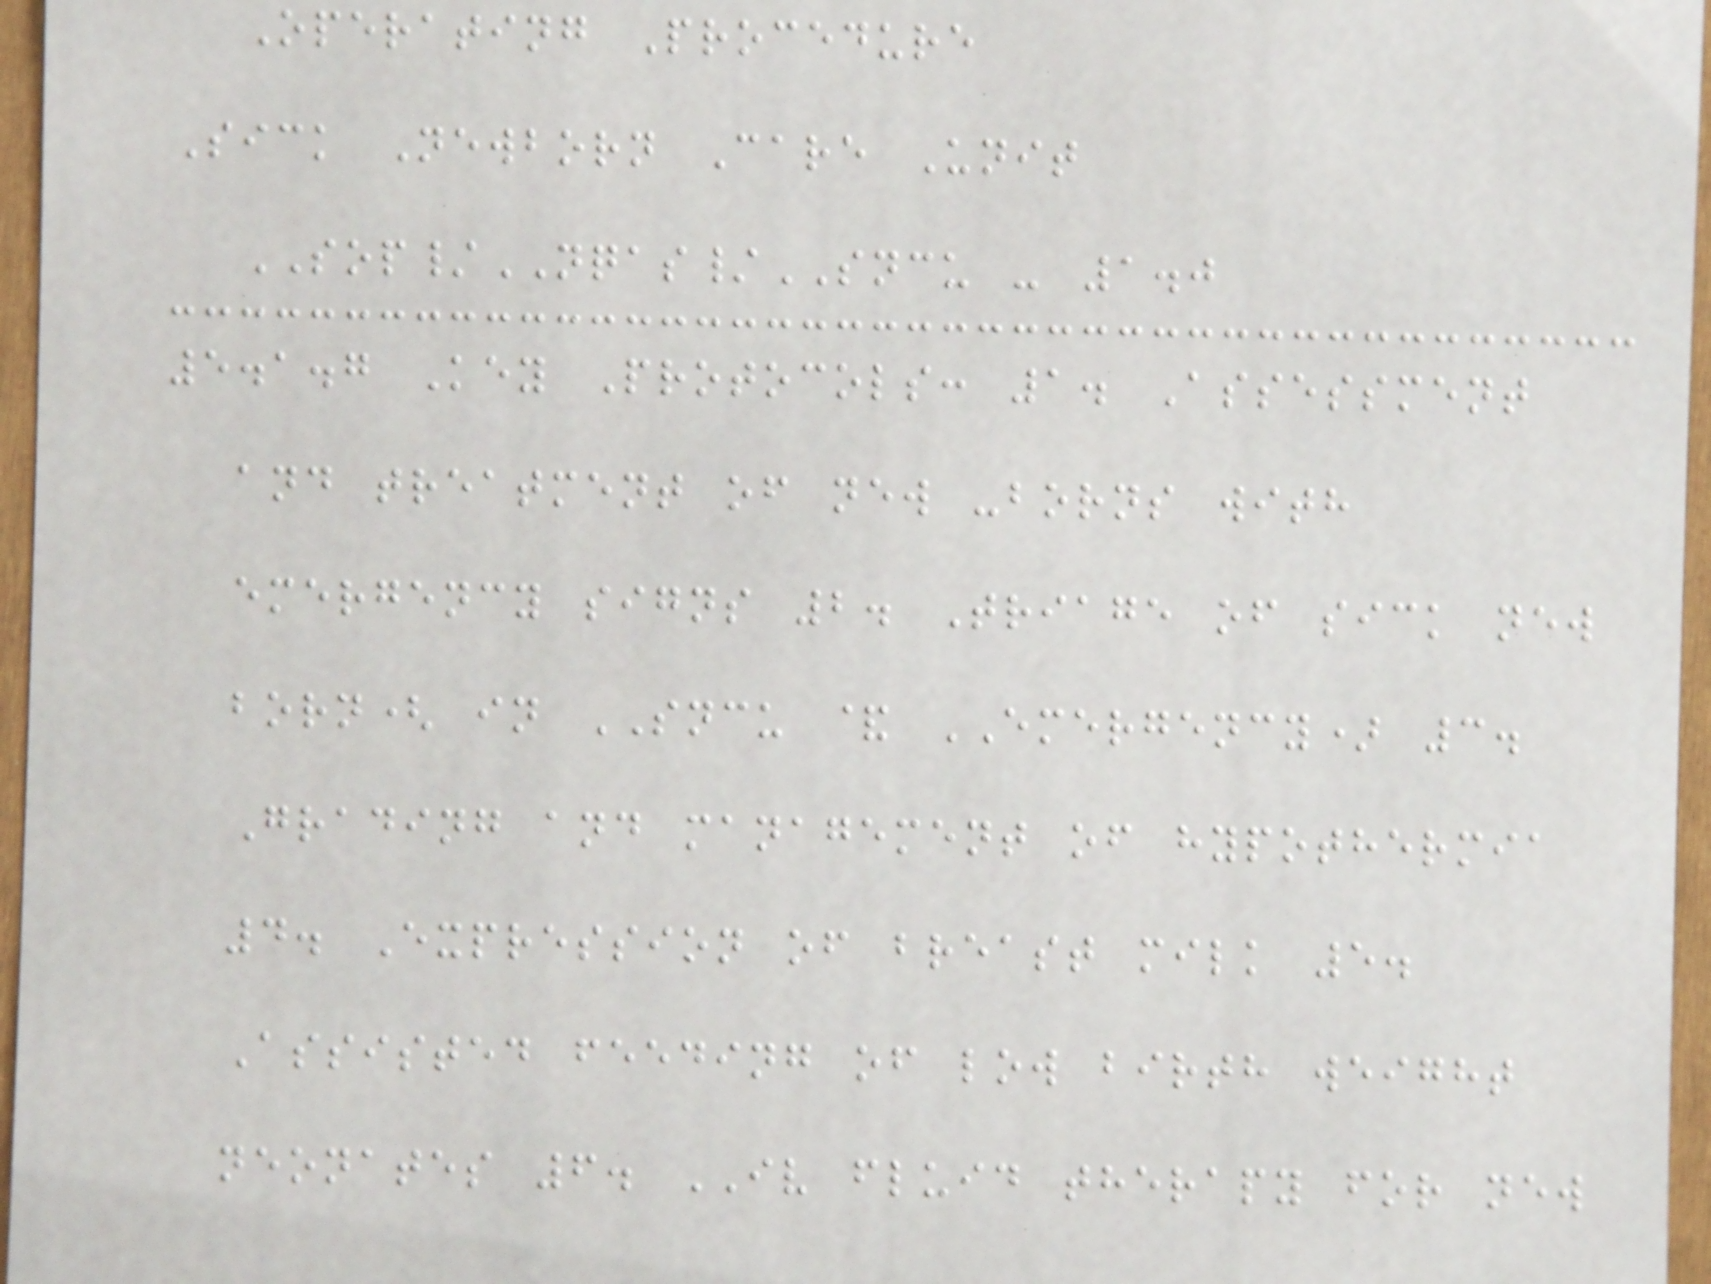Operating Procedure
Sick Newborn Care Unit
SOP/NQAS/SNCU - 1.0
5.1.7 Key Protocols: 1. Assessment
and treatment of new -borns with
emergency signs 2. Triage of sick new
born( in SNCU & EMERGENCY) 3.
Grading and management of hypothermia
4. Expression of breast milk 5.
Assisted feeding of low birth weight
neonates 6. IV fluid therapy for new
